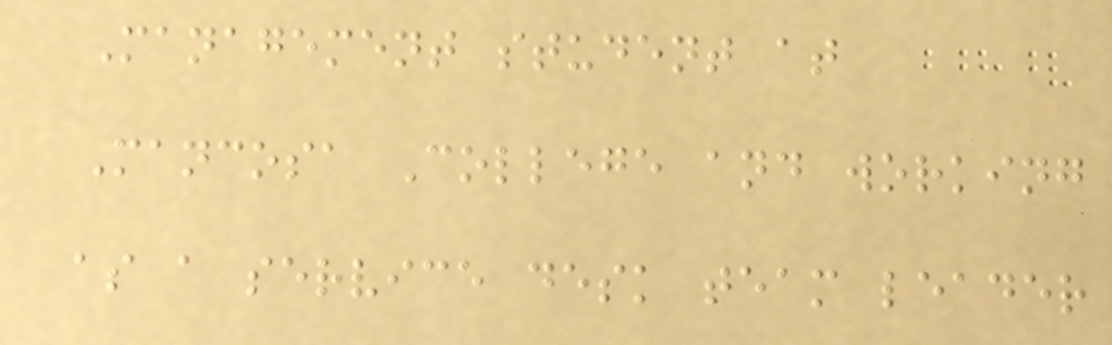Management student at
Mancosa College and working
as a service desk team leader
